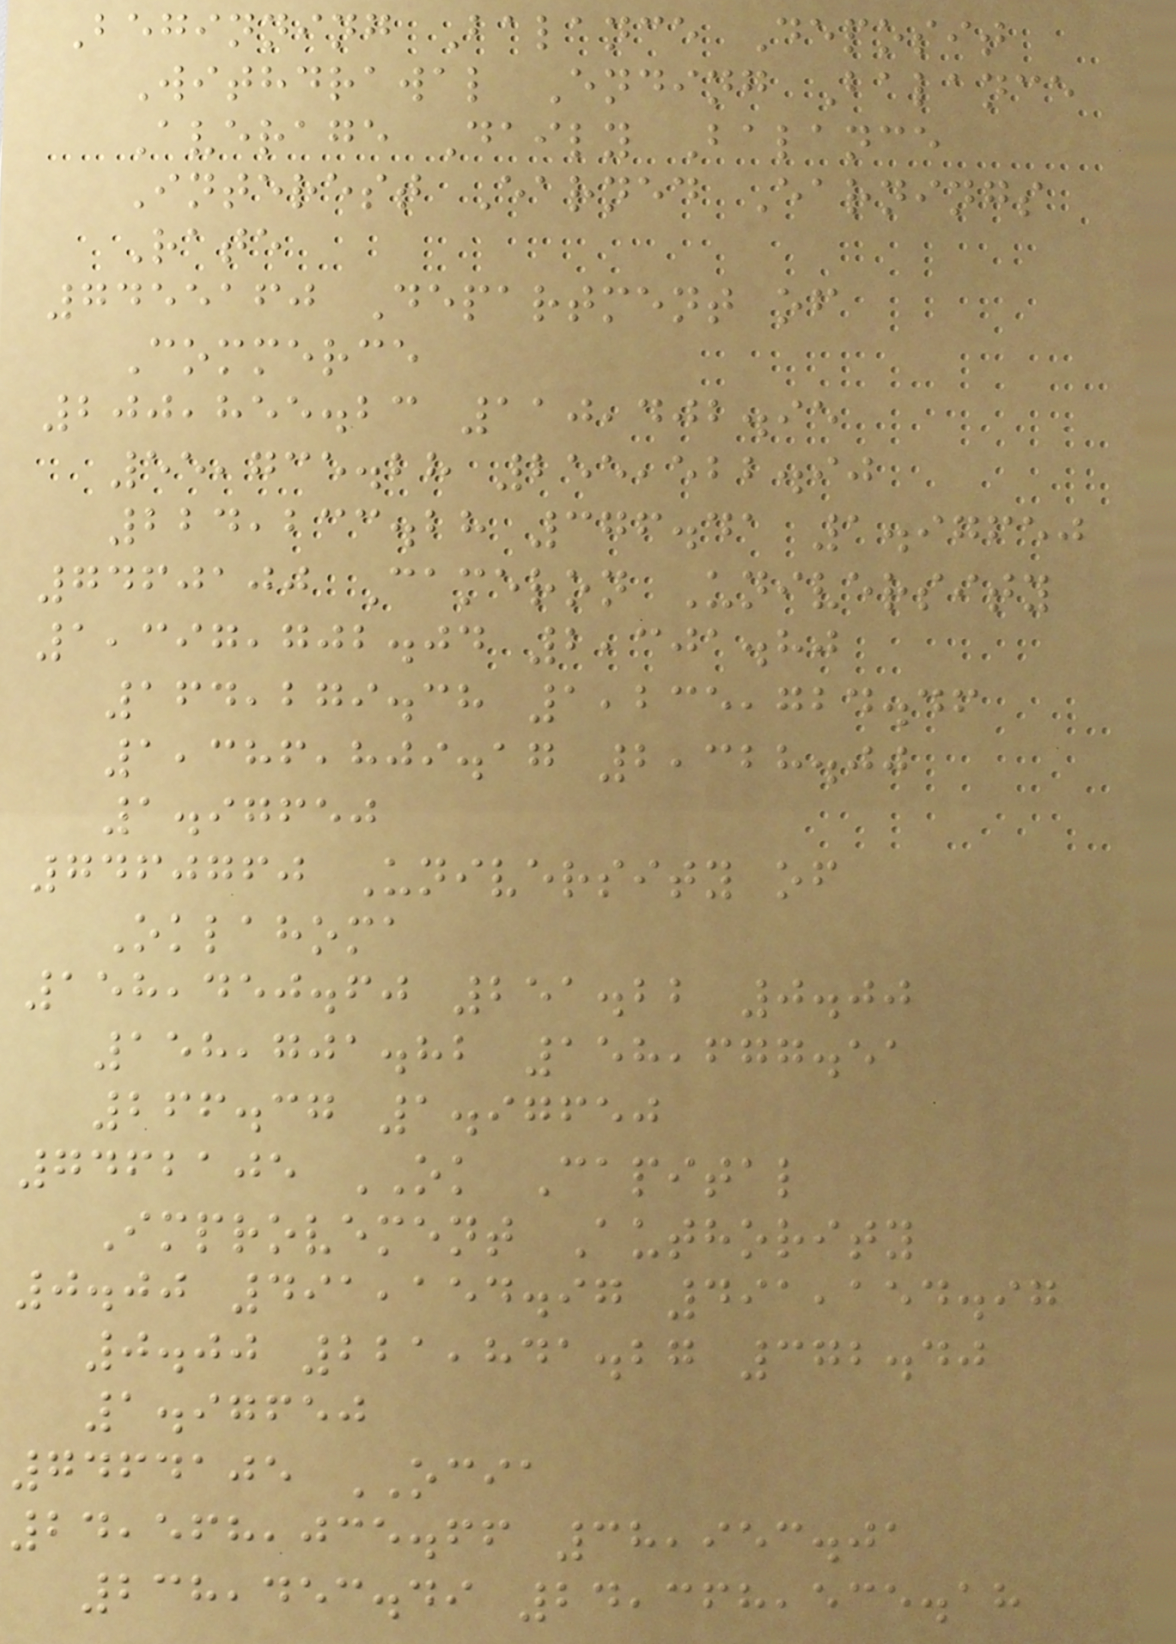Beginning Balance Deposit
Withdrawal Ending Balance
Average Daily Balance
Interest Earned Earnings
Rate
7455160 Department of
Commerce
200,855.23 110,402.95
55,735.28 255,522.90
224,233.28 376.41 1.97650
7460100 Cameron University
1,397,702.04 2,301.80
164,279.38 1,235,724.46
1,386,809.17 2,328.00
1.97650
7460760 University of
Oklahoma
158,450.60 251.22 0.00
158,701.82 158,677.51
266.37 1.97650
7462105 OK Capital
Improvement Authority
0.00 491,154.97 491,154.97
0.00 221,841.27 372.40
1.97650
7464105 OCIA
24,568,035.66 38,953.01
238,453.49 24,368,535.18
